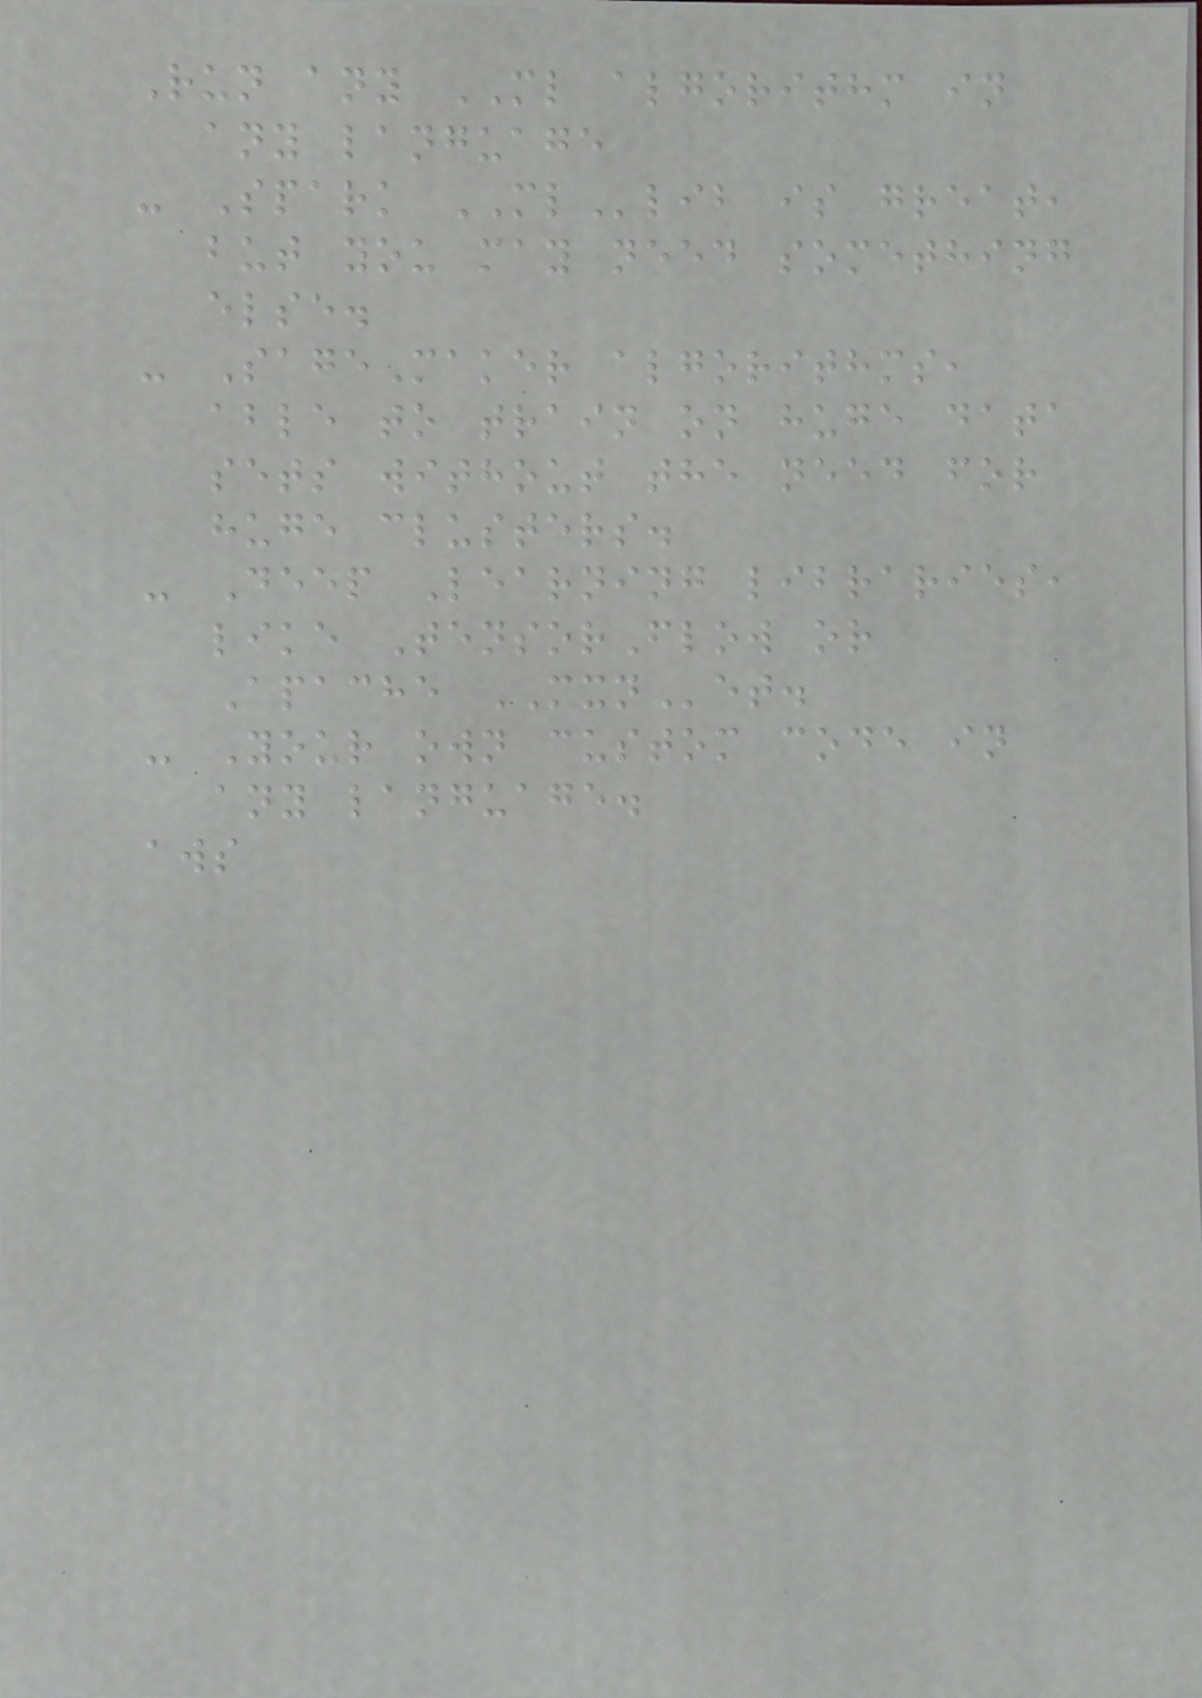Run any ML algorithm in
any language
- Spark MLlib is great,
but you may need something
else.
- SageMaker algorithms,
able to train on huge data
sets without the need for
huge clusters.
- Deep Learning libraries,
like TensorFlow or
Apache MXNet.
- Your own custom code in
any language.
aws
